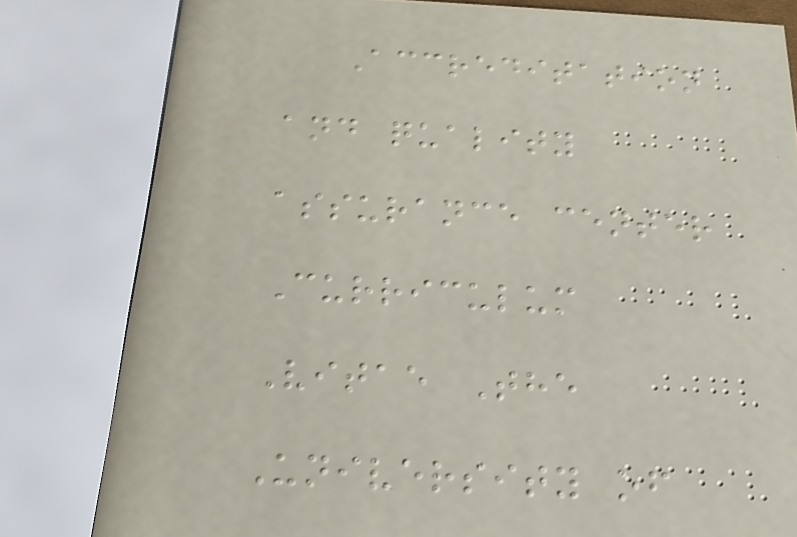Accreditation
and quality
assurance center
Curriculum
Vitae The
University of
